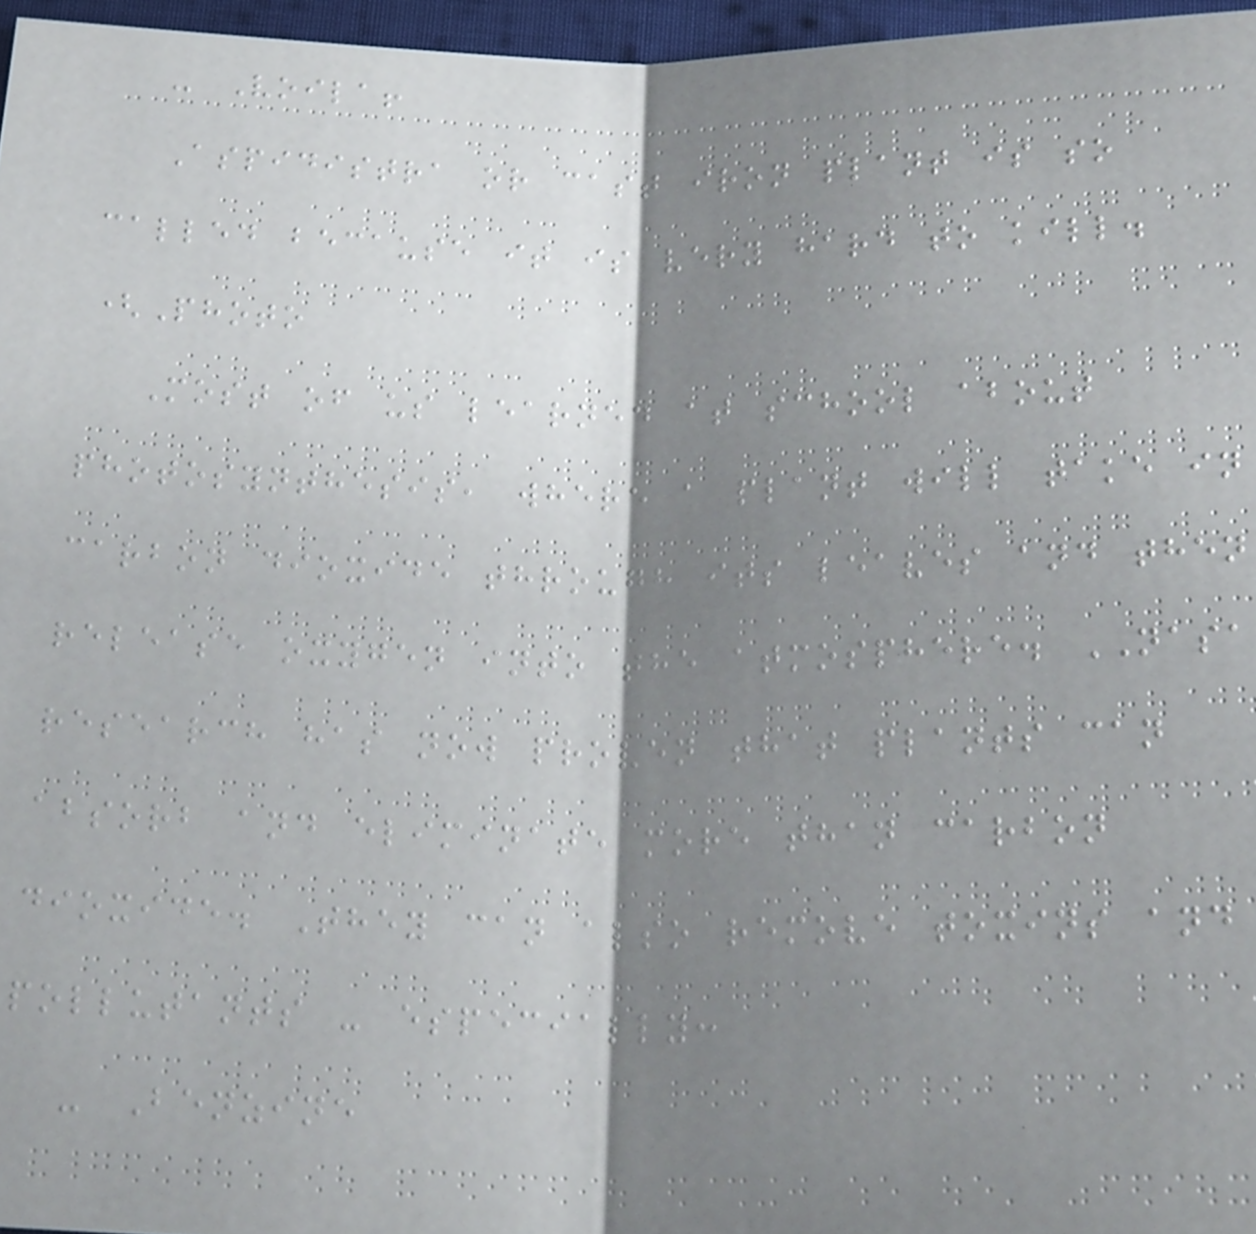- Voila!
Aspidistra or cast iron plant is so
called because it is very hard to kill.
(Photo
Most of us learned at school about
photosynthesis, where a plant will take in
carbon dioxide through its leaves and then
release oxygen into the atmosphere. NASA
research has now proven that plants can
absorb and eliminate more than carbon
dioxide. They can also remove toxins and
pollutants - especially:
- Benzine
